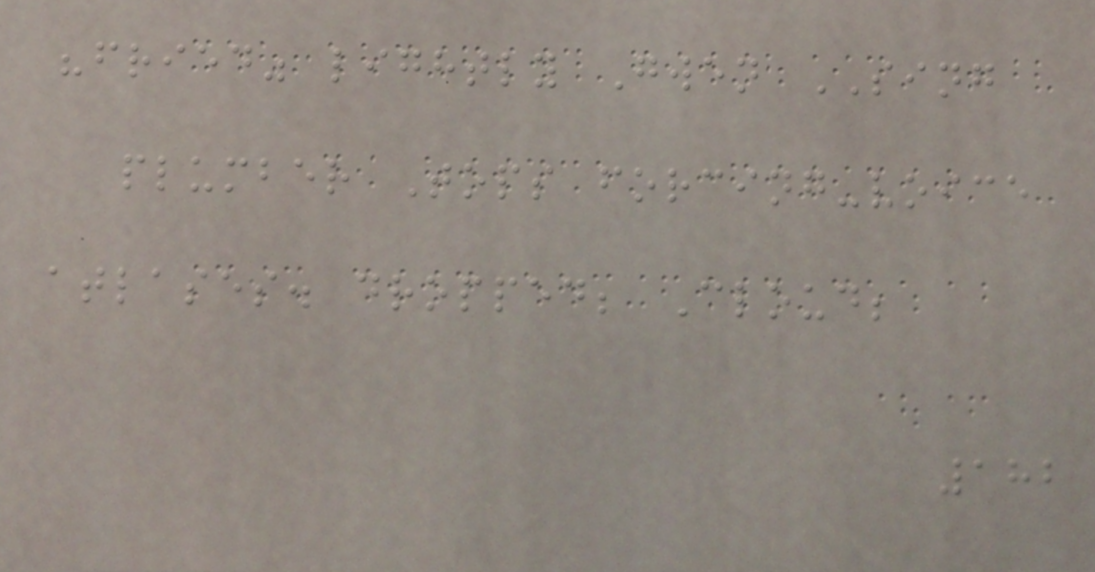"fried" lightly Gwen SING
plumber Tops forcing-voice
atlases. dropped; Cloud;
182
